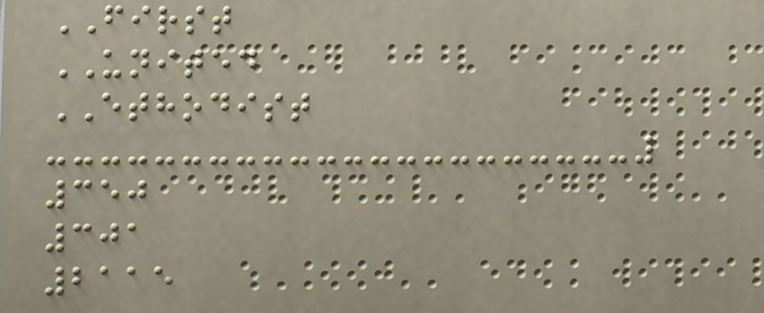FIRST
UNITED
ETHODIST
350
301
2115
